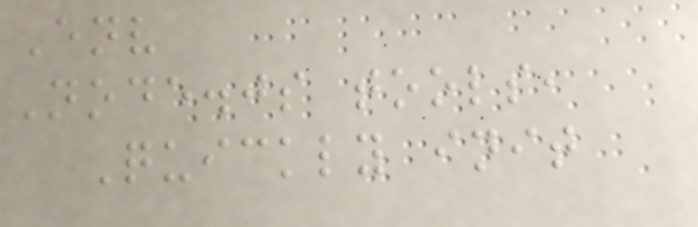Env
Node.js tools,
Quickly init
